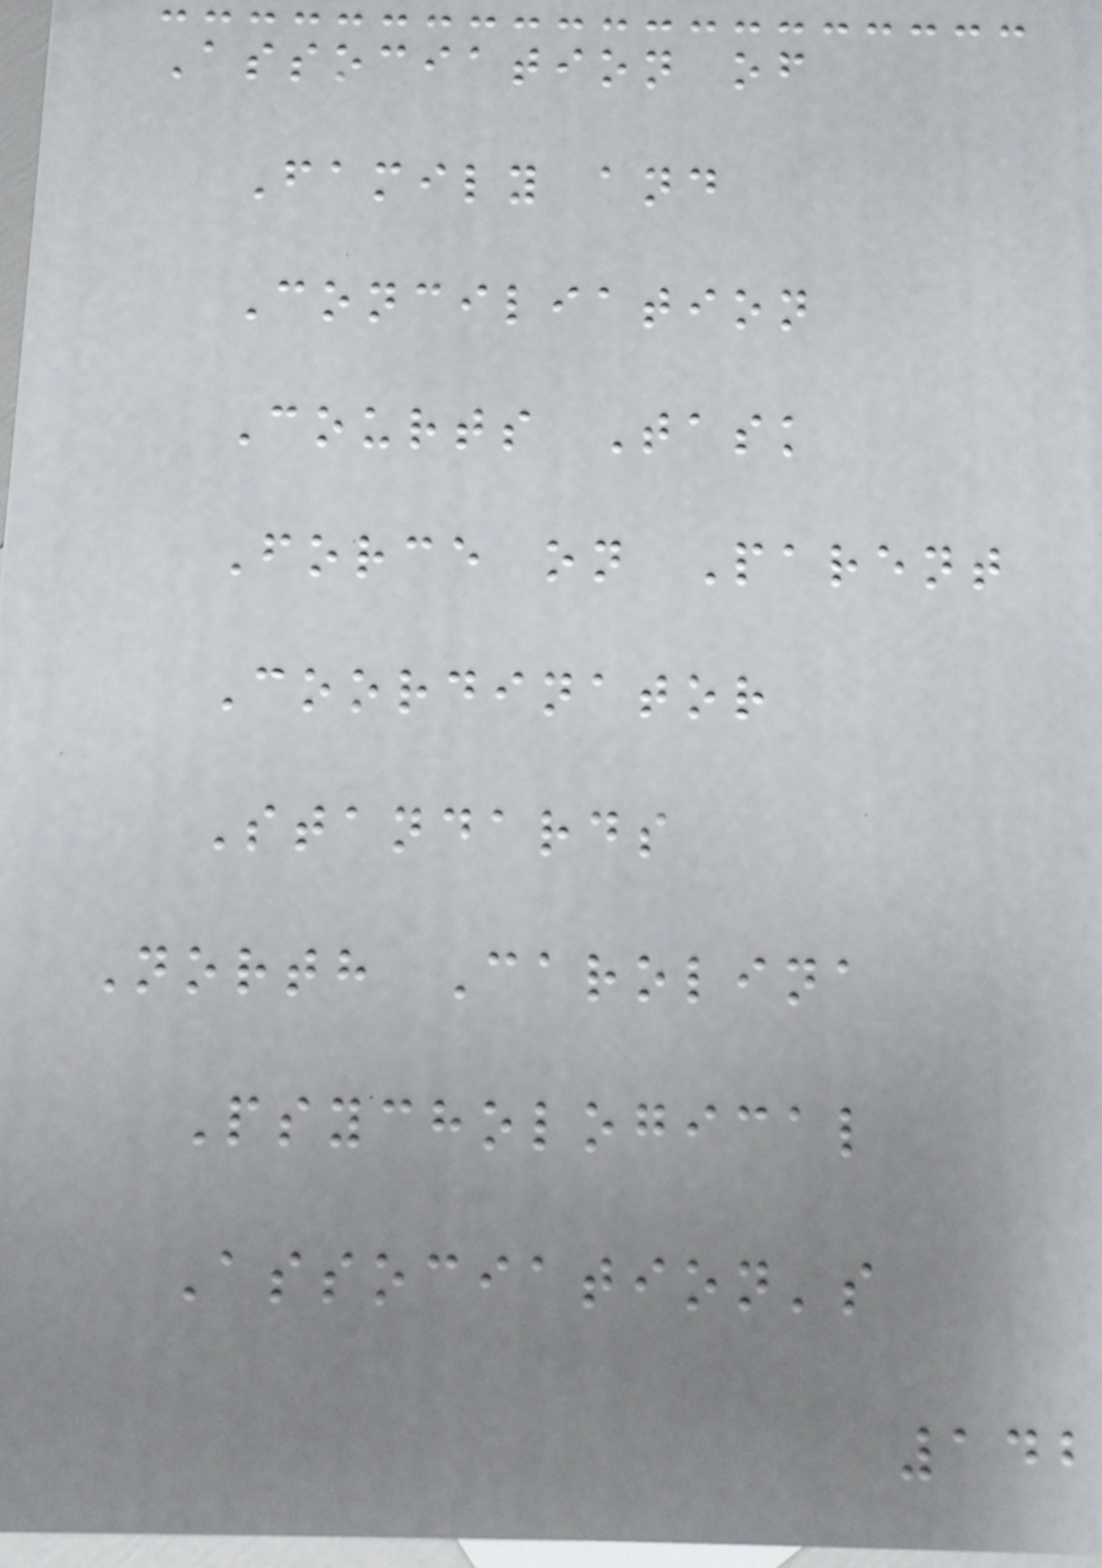Association of
Family and
Conciliation
Courts Task
Force on Parent
Coordinator
Standards
North Carolina
Psychological
Association's
142
